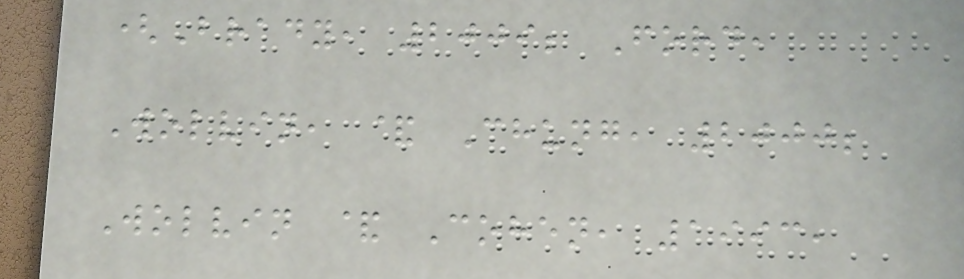(Brady, 2009; Ford,
Wolvin, & Chung, 2000;
Wolvin & Cohen, 1993,
